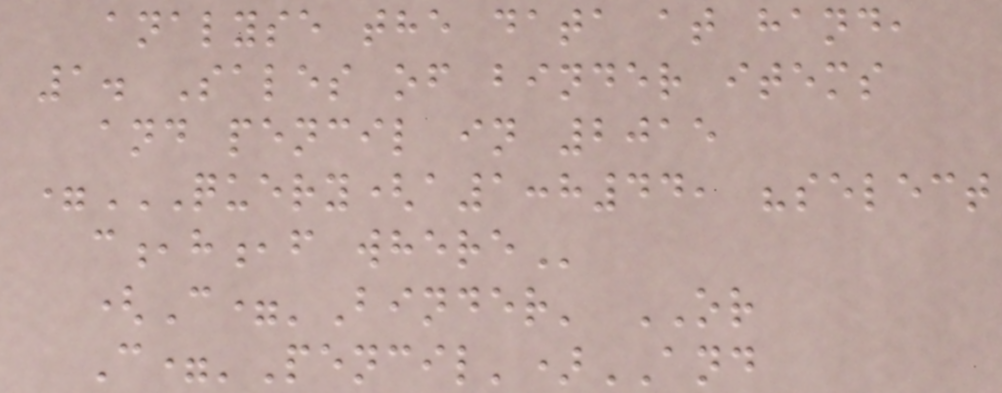analyse the data at hand,
1. Sales of binder items
and pencil in 2015
=QUERY(A1:H44, "SELECT
C,H,F WHERE
(C='Binder' OR
C='Pencil')AND
